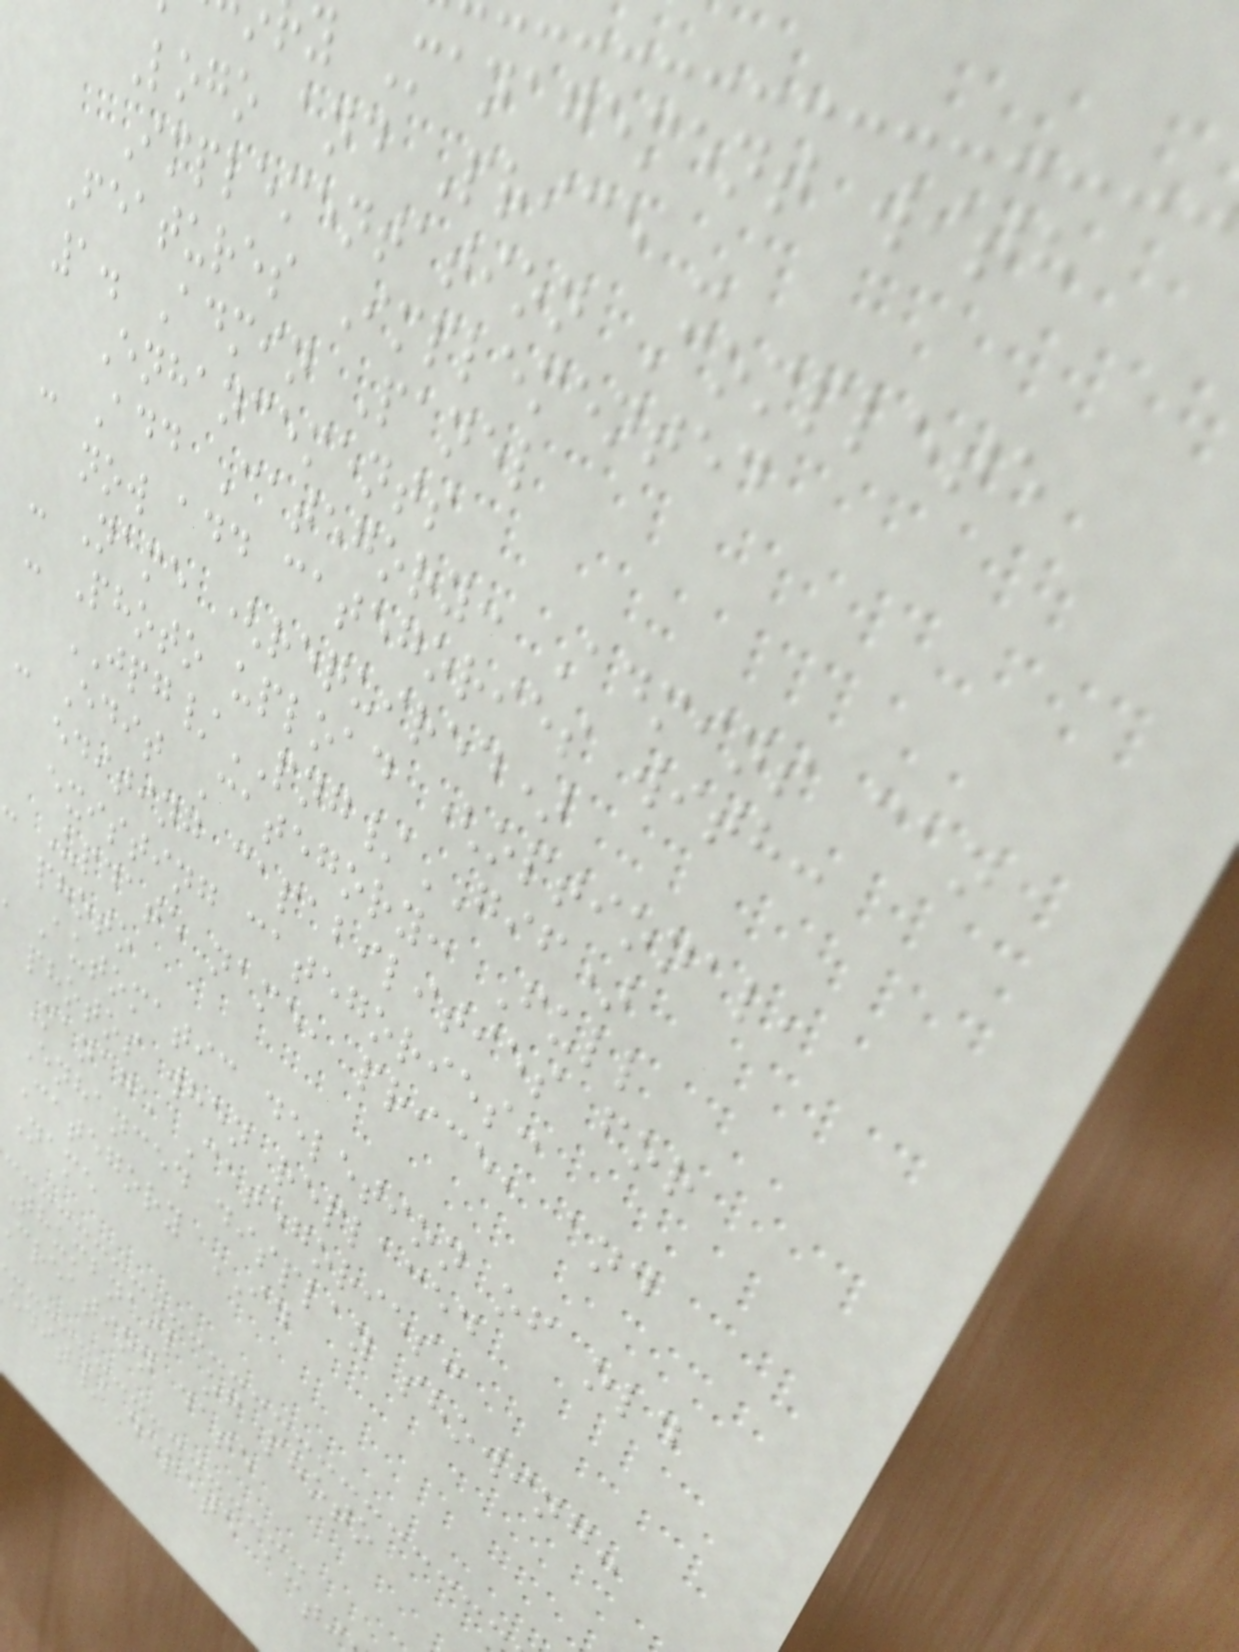y Management with
Logo and Price -
Implementation Complete
Features Implemented
1. Admin Panel
Enhancements
- Add Category: Admins can
now add categories with:
- Name (required)
- Photo upload (optional,
JPG/PNG/GIF)
- Edit Category: Full
editing capabilities for
existing categories:
- Update name, price, and
photo
Automatic deletion of old
photos when replaced
Manage Categories:
Enhanced display showing:
Category ID
Name
Thumbnail of photo
creation date
dit/Delete act
